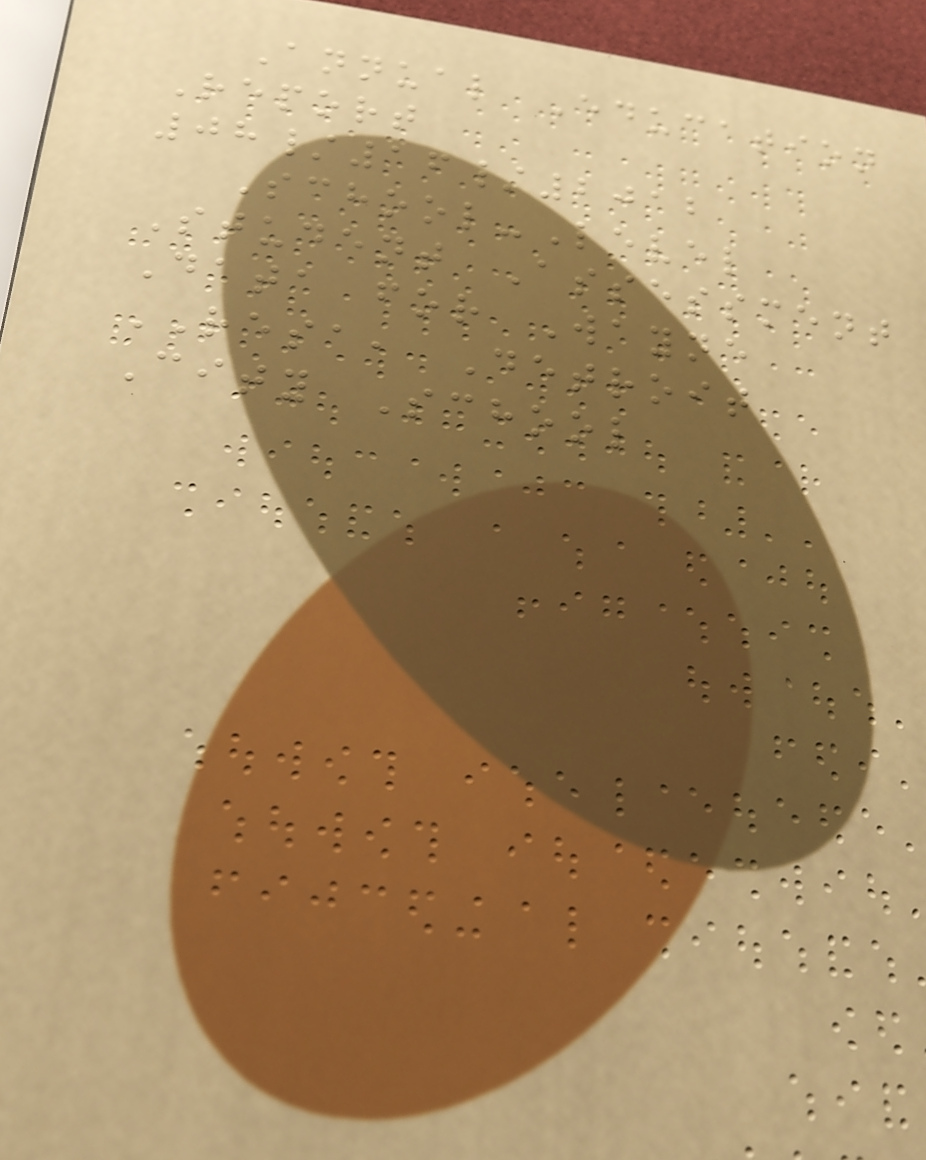Annual Education
Report
08/16/2012
School-Level
Student Assessment
Data for Wayne
RESA, Detroit
City School
